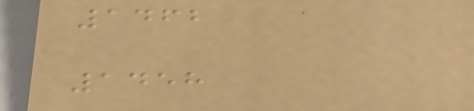1462
1458
